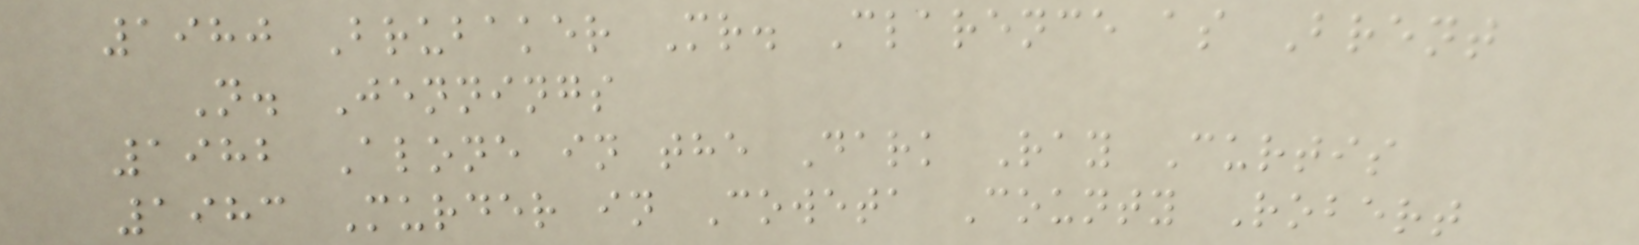1980 Brubaker Mr. Clarence as Brent
N. Jennings
1982 Alone in the Dark Ray Curtis
1983 Murder in Coweta County Robert
